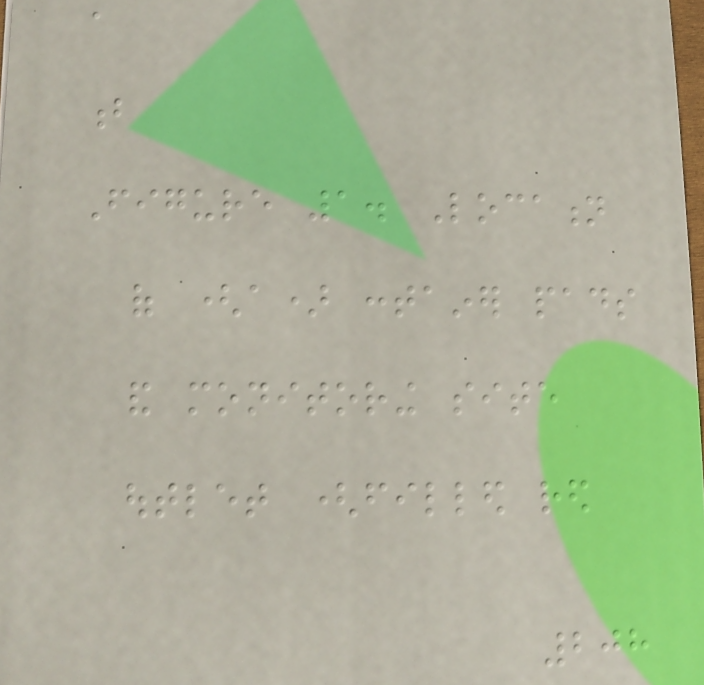a
b
Figure 1. Location
of (a) container pads
and monitoring site
outlet (filled red
208
